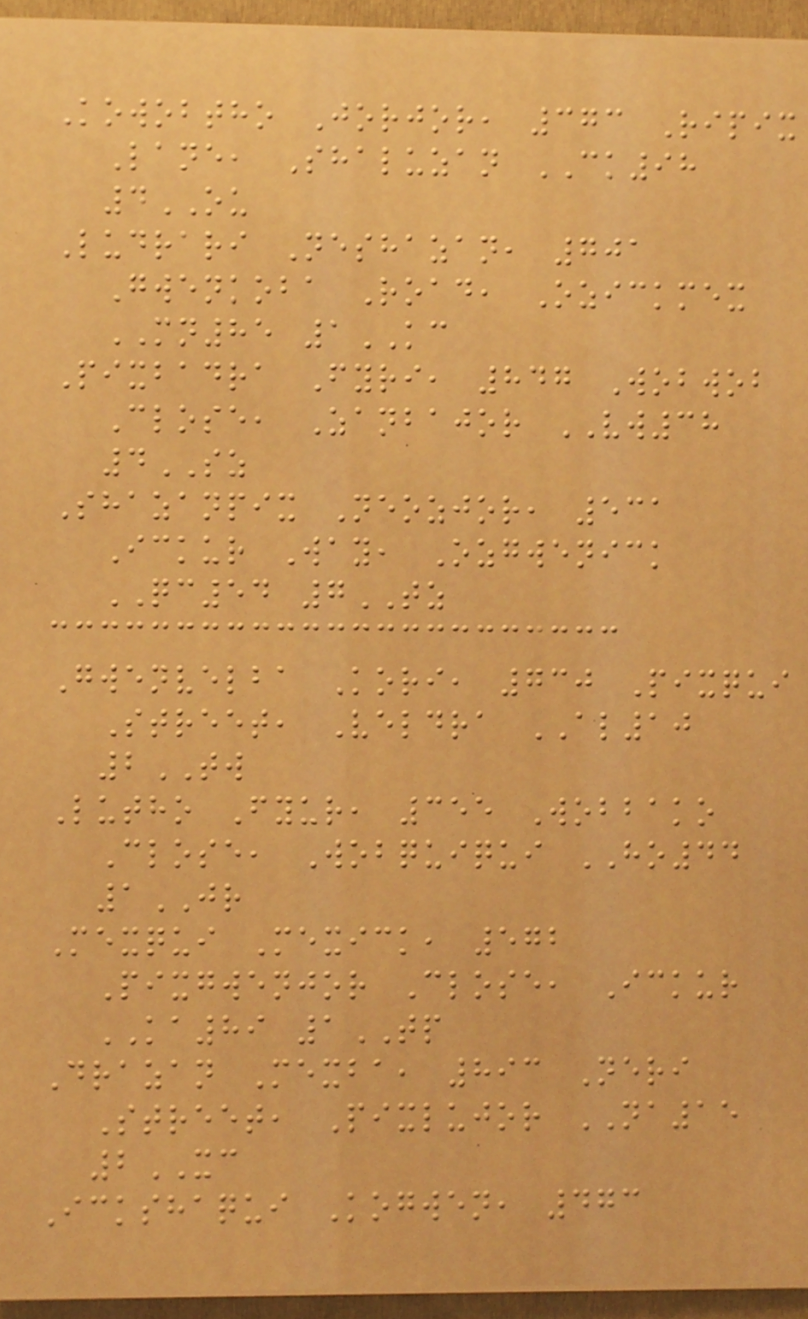Kowobtho Jorjor, 373 Ripix
Lane, Shaluzan CK98
4OU
Ludrari Neshazan, 701
Gwenkoba Road, Ozickmex
MN85 1KC
Pixbadra Fyri, 847 Wobwob
Close, Zanbajor VW38
4SZ
Shazanpix Neozjor, 531
Ickur Way, Ozgwenick
QC54 7TZ
Gwenvelba Kori, 730 Pixqui
Street, Veldra AL10
2TW
Lutho Fyur, 355 Wobbako
Close, Wobquiqui HO44
1JR
Mexqui Mexick, 572
Pixgwenjor Close, Ickur
KA89 1TP
Drazan Mexba, 893 Neri
Street, Pixlujor NA15
2XC
Ickshaqui Kogwen, 473
